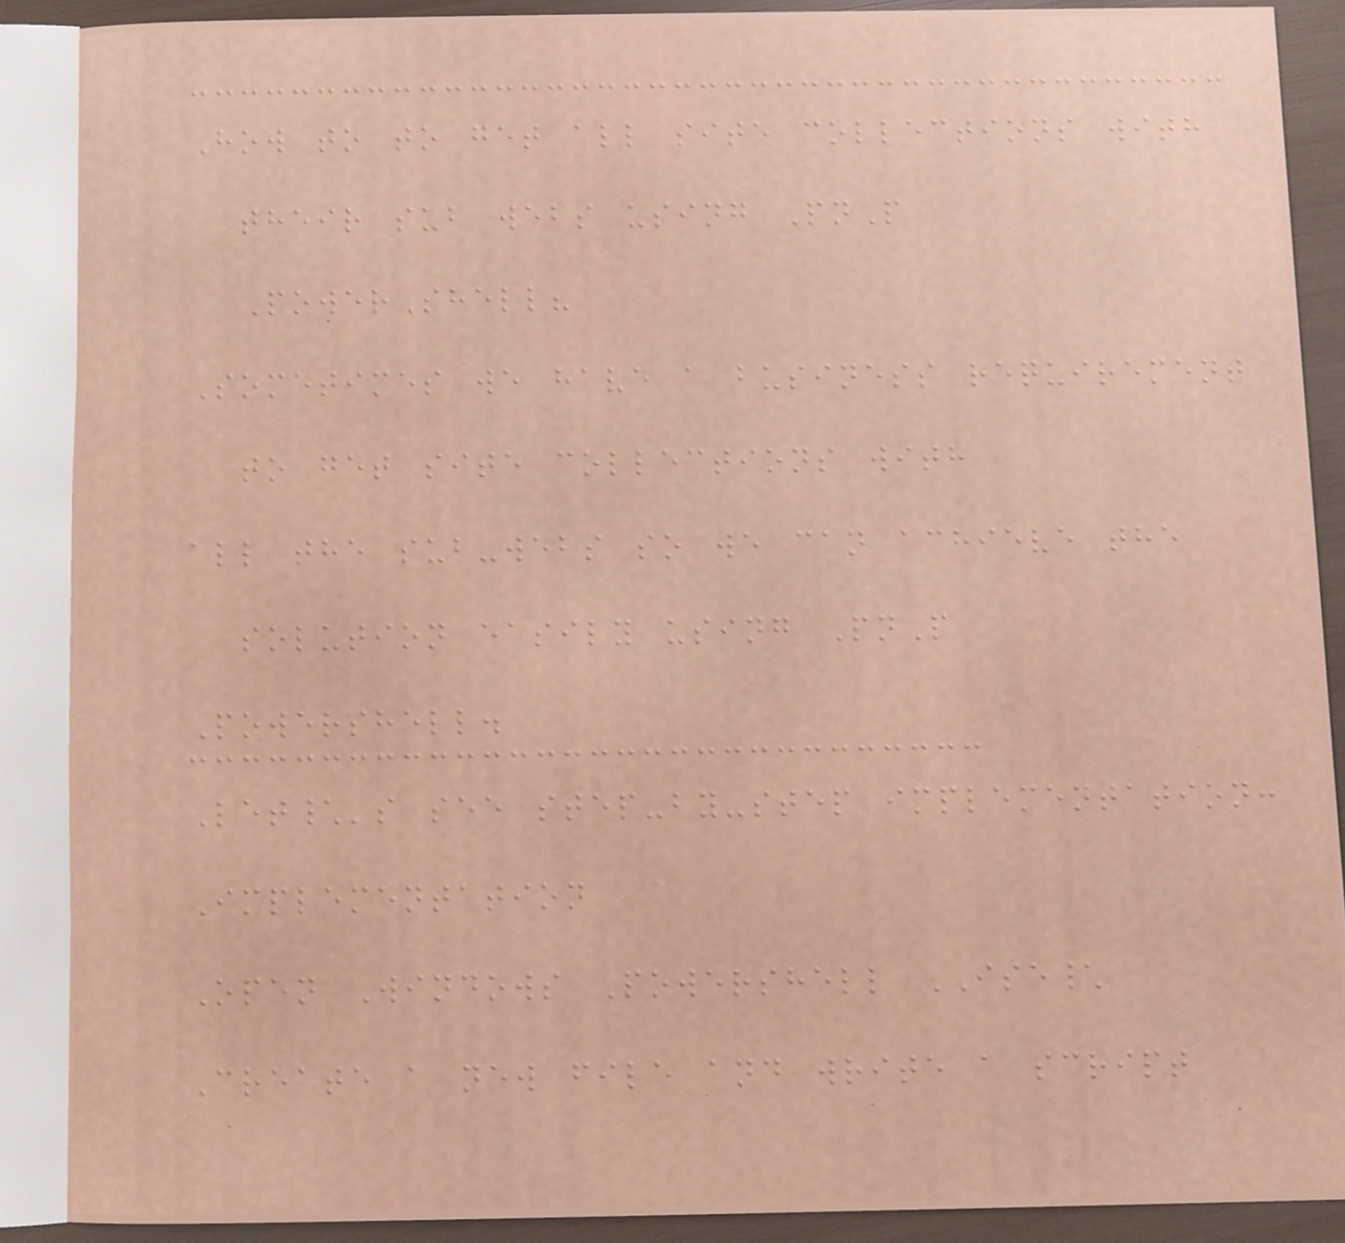How to to get all site collections with
their sub webs using PnP
PowerShell?
Sometimes we have a business requirement
to get site collections with
all the sub-webs so we can achieve the
solution easily using PnP
Powershell.
Let\'s see step-by-step implementation:
Implementation
Open Windows Powershell ISE\
Create a new file and write a script
